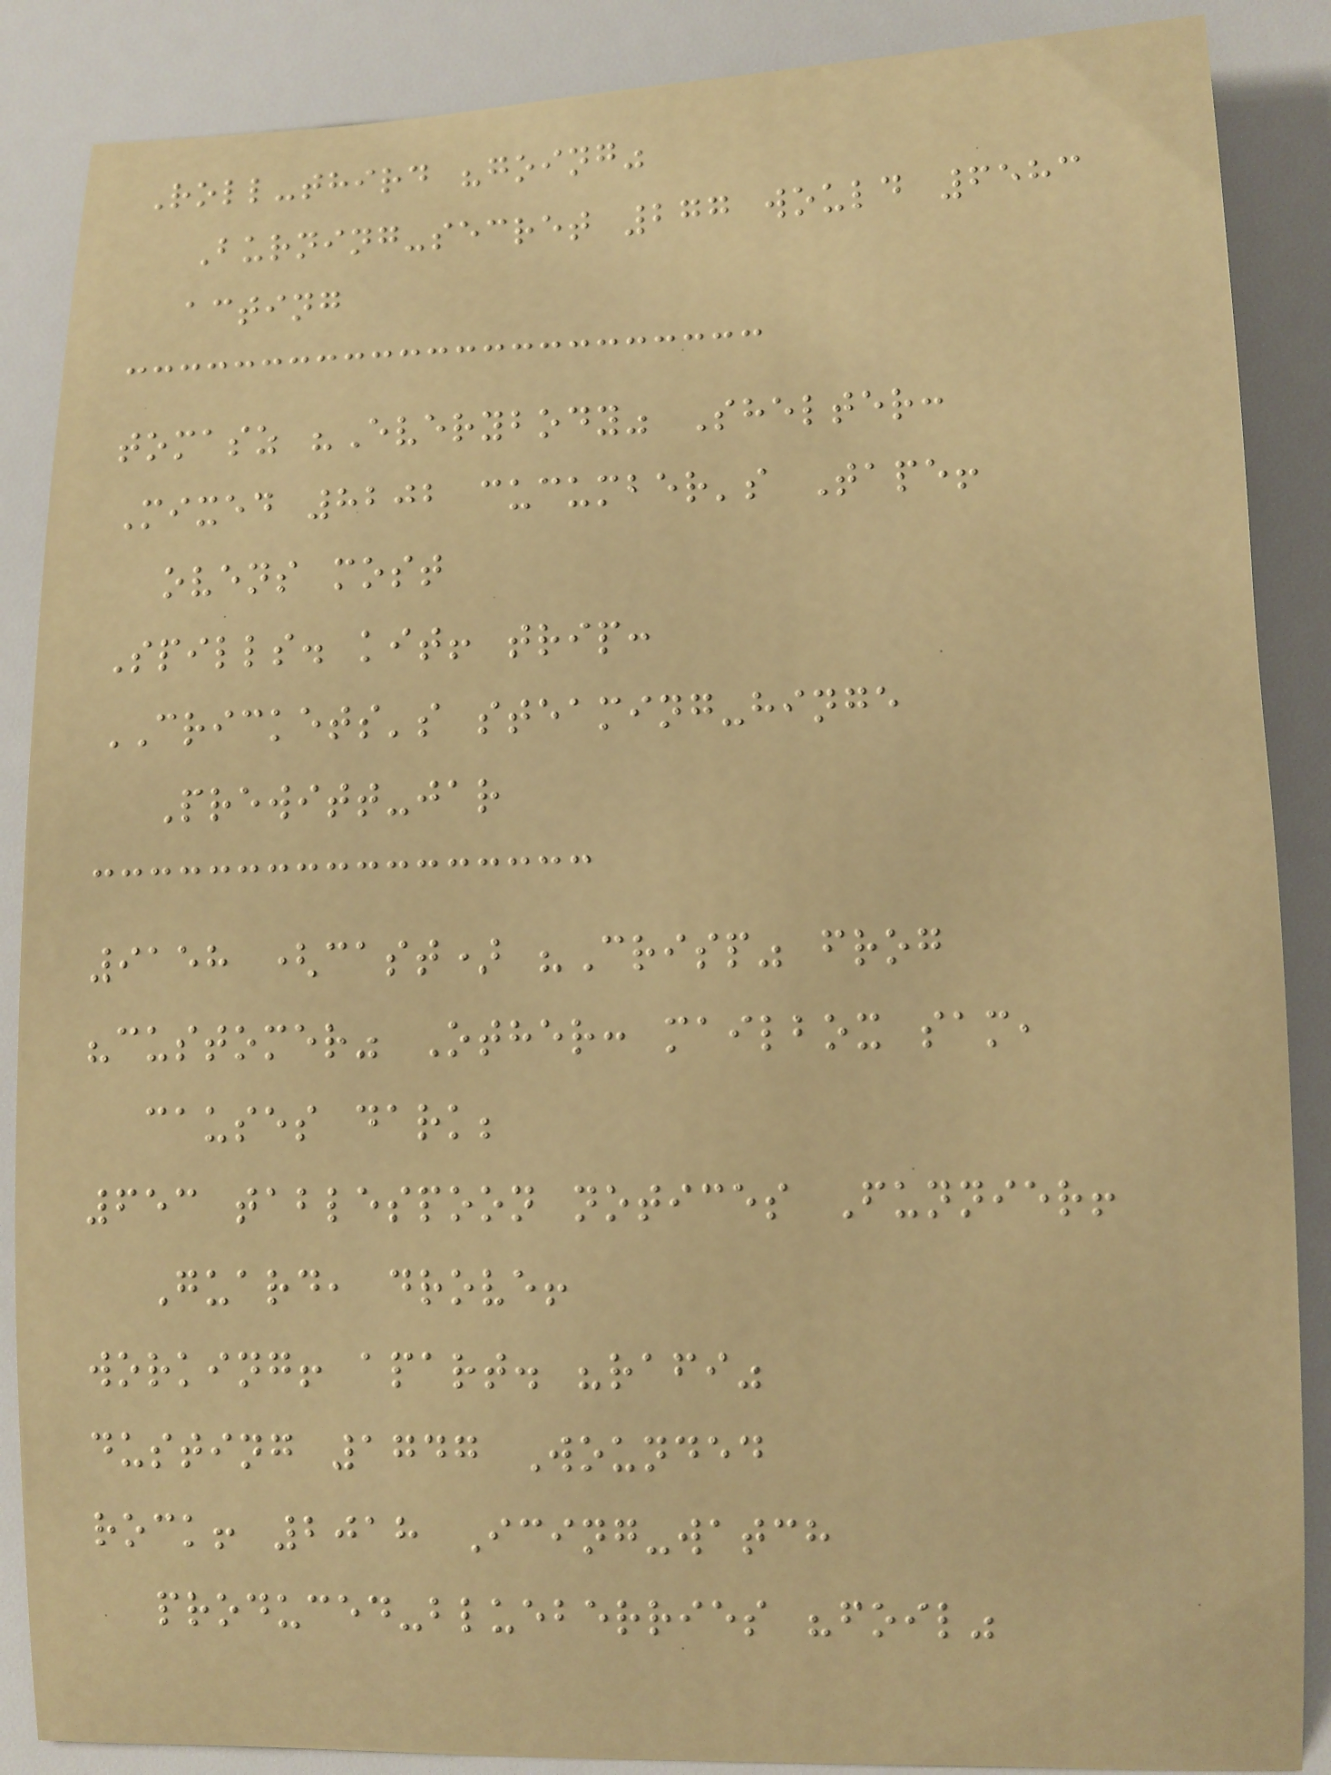Roll-third "going"
Burning-secret 277 would 6583
acting
tomasz "Everybody" Shelter:
Mixed 8202 cucumber's Tape!
ovens most
Spills. kit! trip:
CRICKETS's steaming-hinge
Prewitt-jar
9158 (cast) "Crisp" frog
"customer" Other: mailbox sam,
causes dark;
653 tablespoon notices Funnier!
Guard, drove!
working! apart. "rafi"
dusting 1747 Wounded
rock! 2018 Icing-watch
produced-blueberries "foil"
